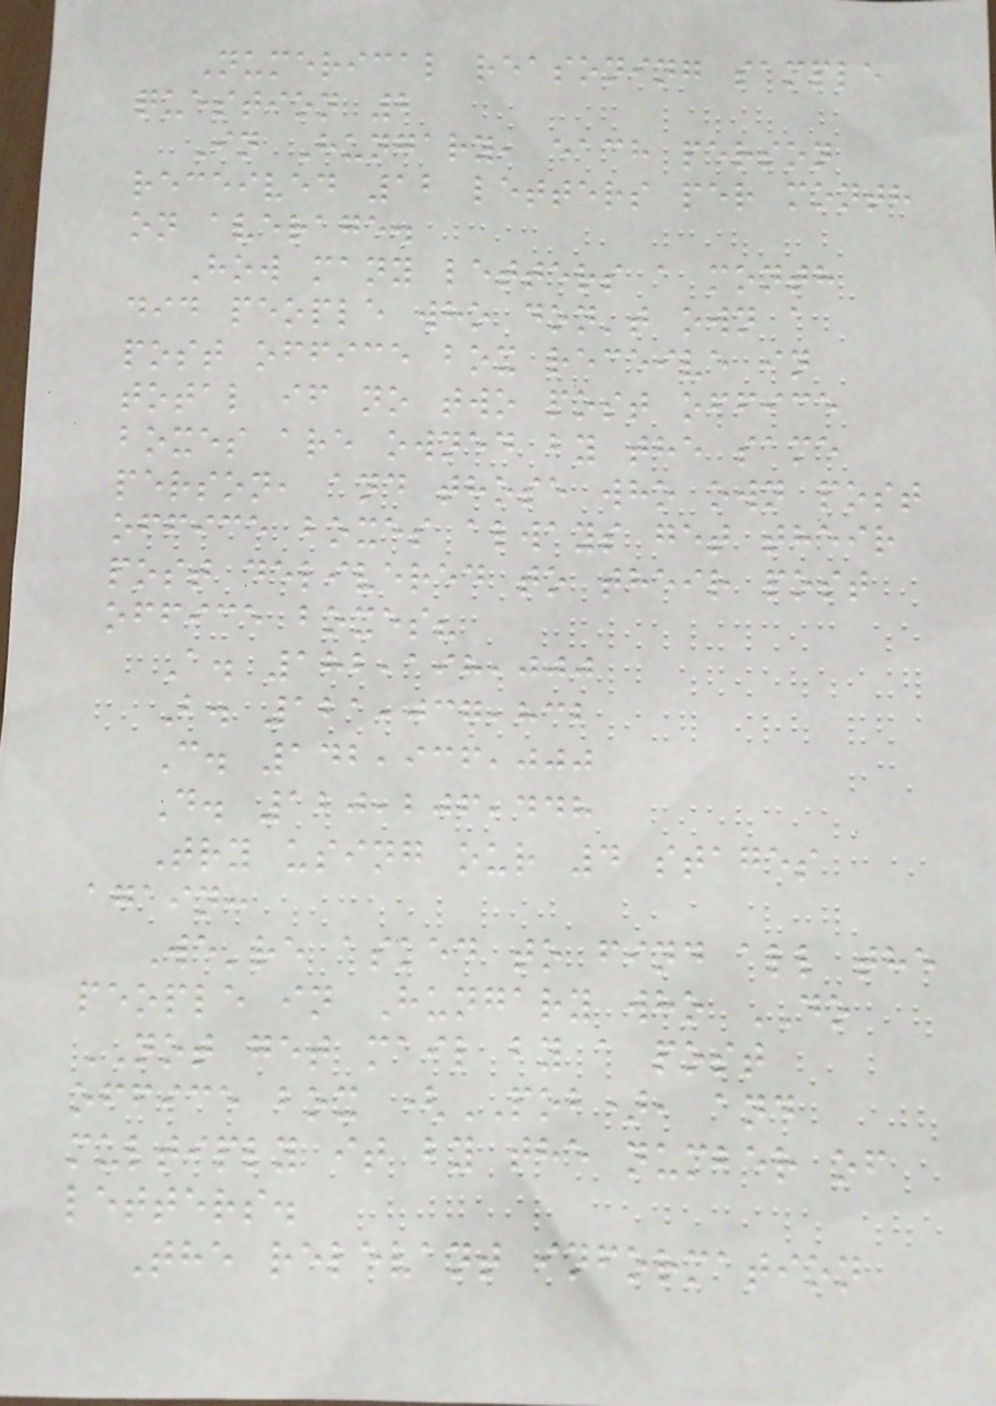Numerical reasoning sample
question 2
In Hungary, each person
received 12 letters per month
on average.
How many letters a month
did people who don't own a
post office box receive in
total if no two post office
boxes are owned by the same
person, and those who own post
office boxes always get their
post delivered to their post
office boxes?
A. 182,198,000
B. 121,037,832
C. 142,936,000
D. 120,206,448
Try using our 4 stages
again:
We're asked to find all the
people in Hungary who DO
NOT get mail by a post
office box (POB), and
multiply it by the number of
letters.
The relevant information
